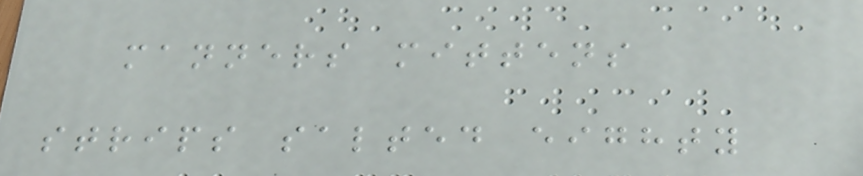manners mittens
strips salted eighty
